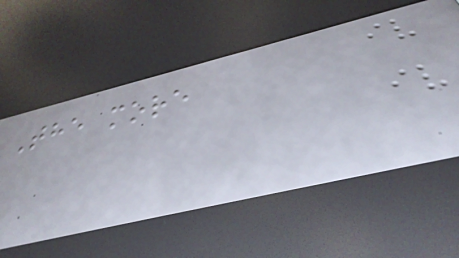The more
